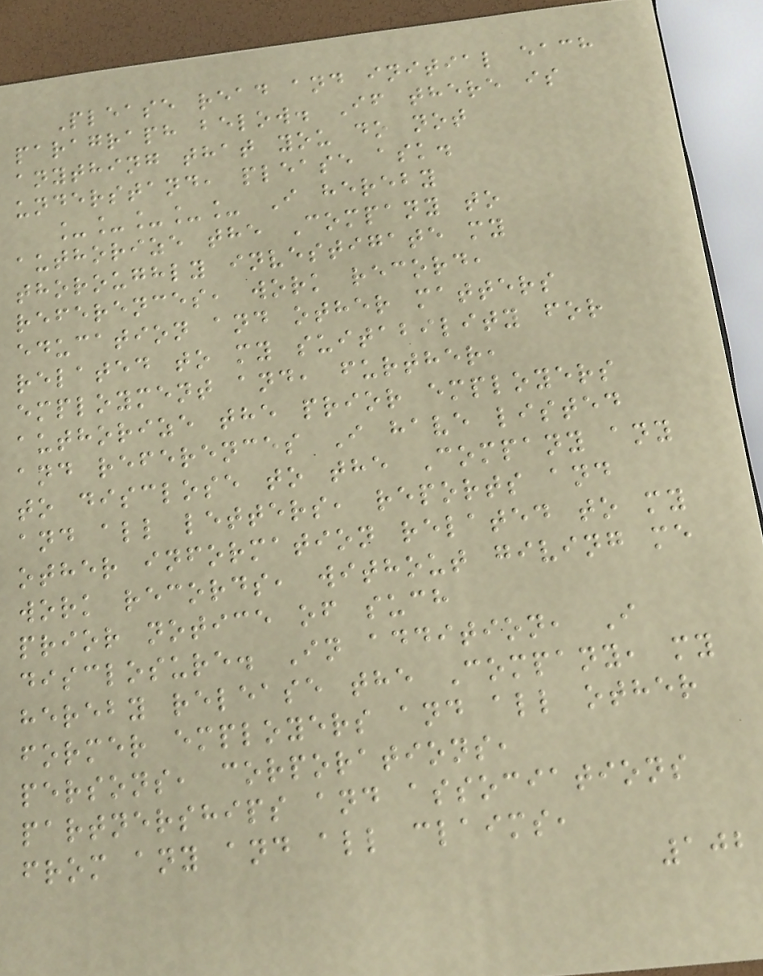Please read and initial each
paragraph below. If there is
anything that you do not
understand, please ask.
_____ I hereby
authorize the Company to
thoroughly investigate my
references, work record,
education and other matters
related to my suitability for
employment and, further,
authorize the prior employers
and references I have listed
to disclose to the Company any
and all letters, reports and
other information related to my
work records, without giving me
prior notice of such
disclosure. In addition, I
hereby release the Company, my
former employers and all other
persons, corporations,
partnerships and associations
from any and all claims,
102
